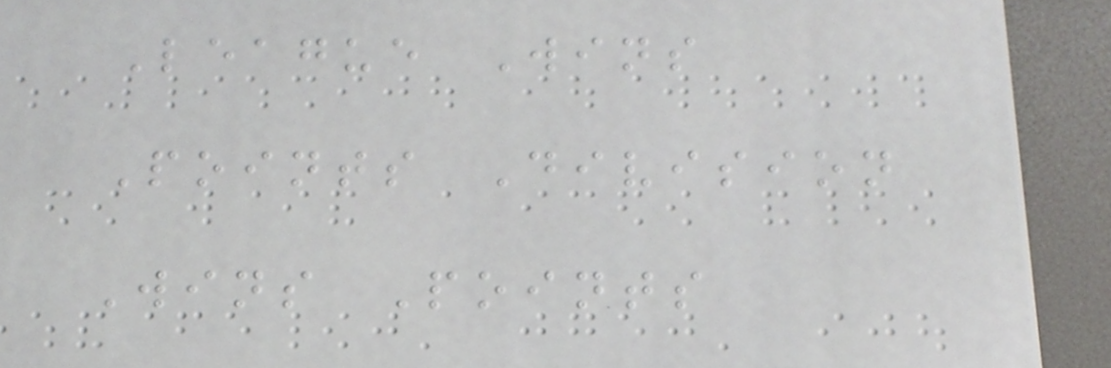League Wins
Points Division
Wins Points
